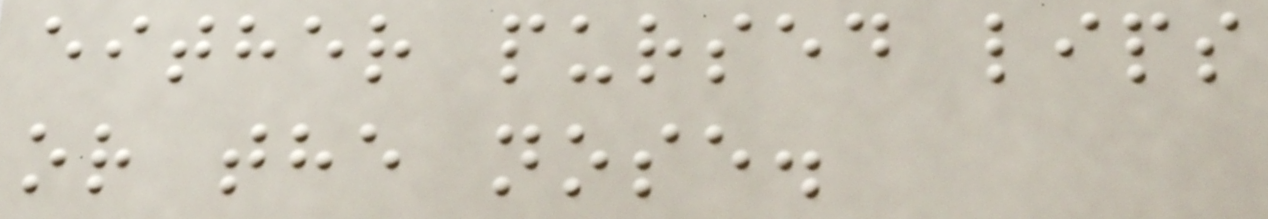either pursed lips
or the nose.
